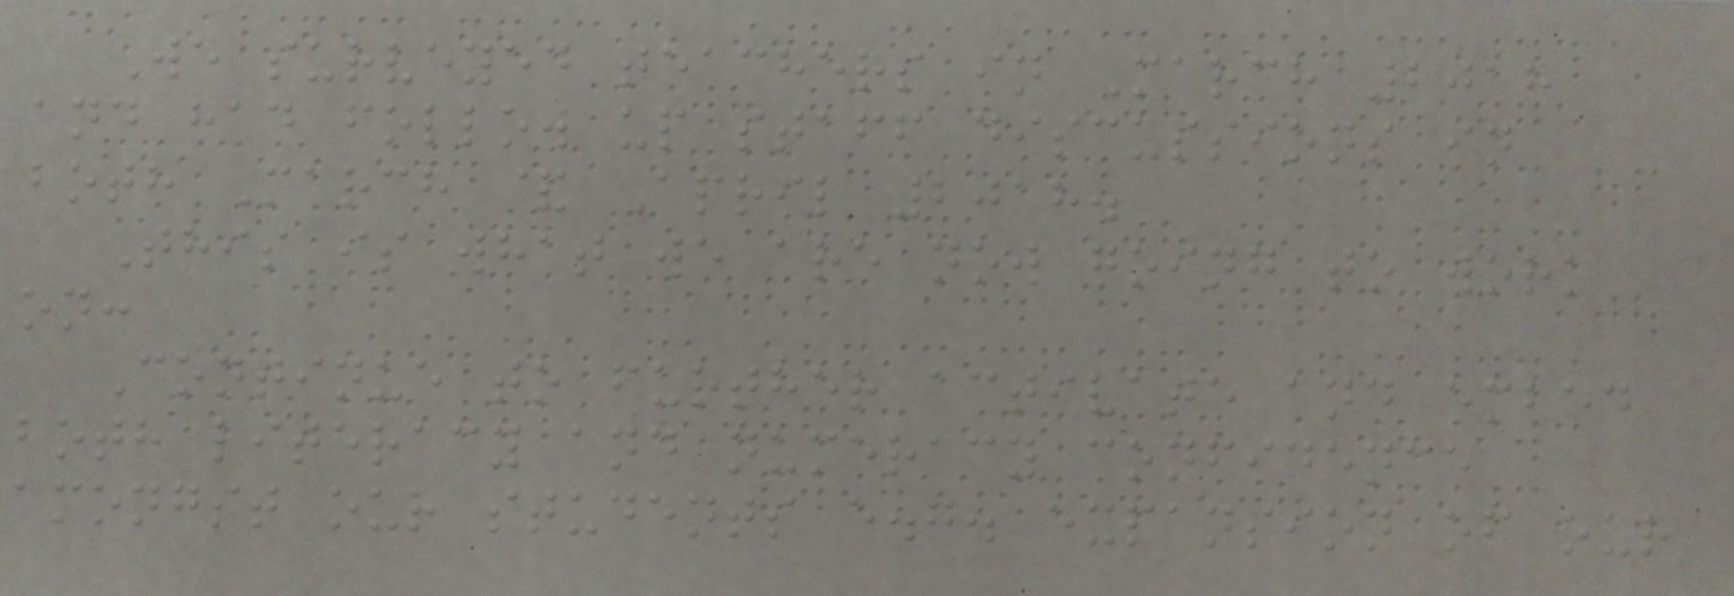We surveyed teachers in March 2018
and had follow up staff discussions in
both March & April 2018.
This is what we are now going to work
on:
Continue to further activate and embed
both literacy and numeracy confidence
amongst our students e.g. expansion of our
